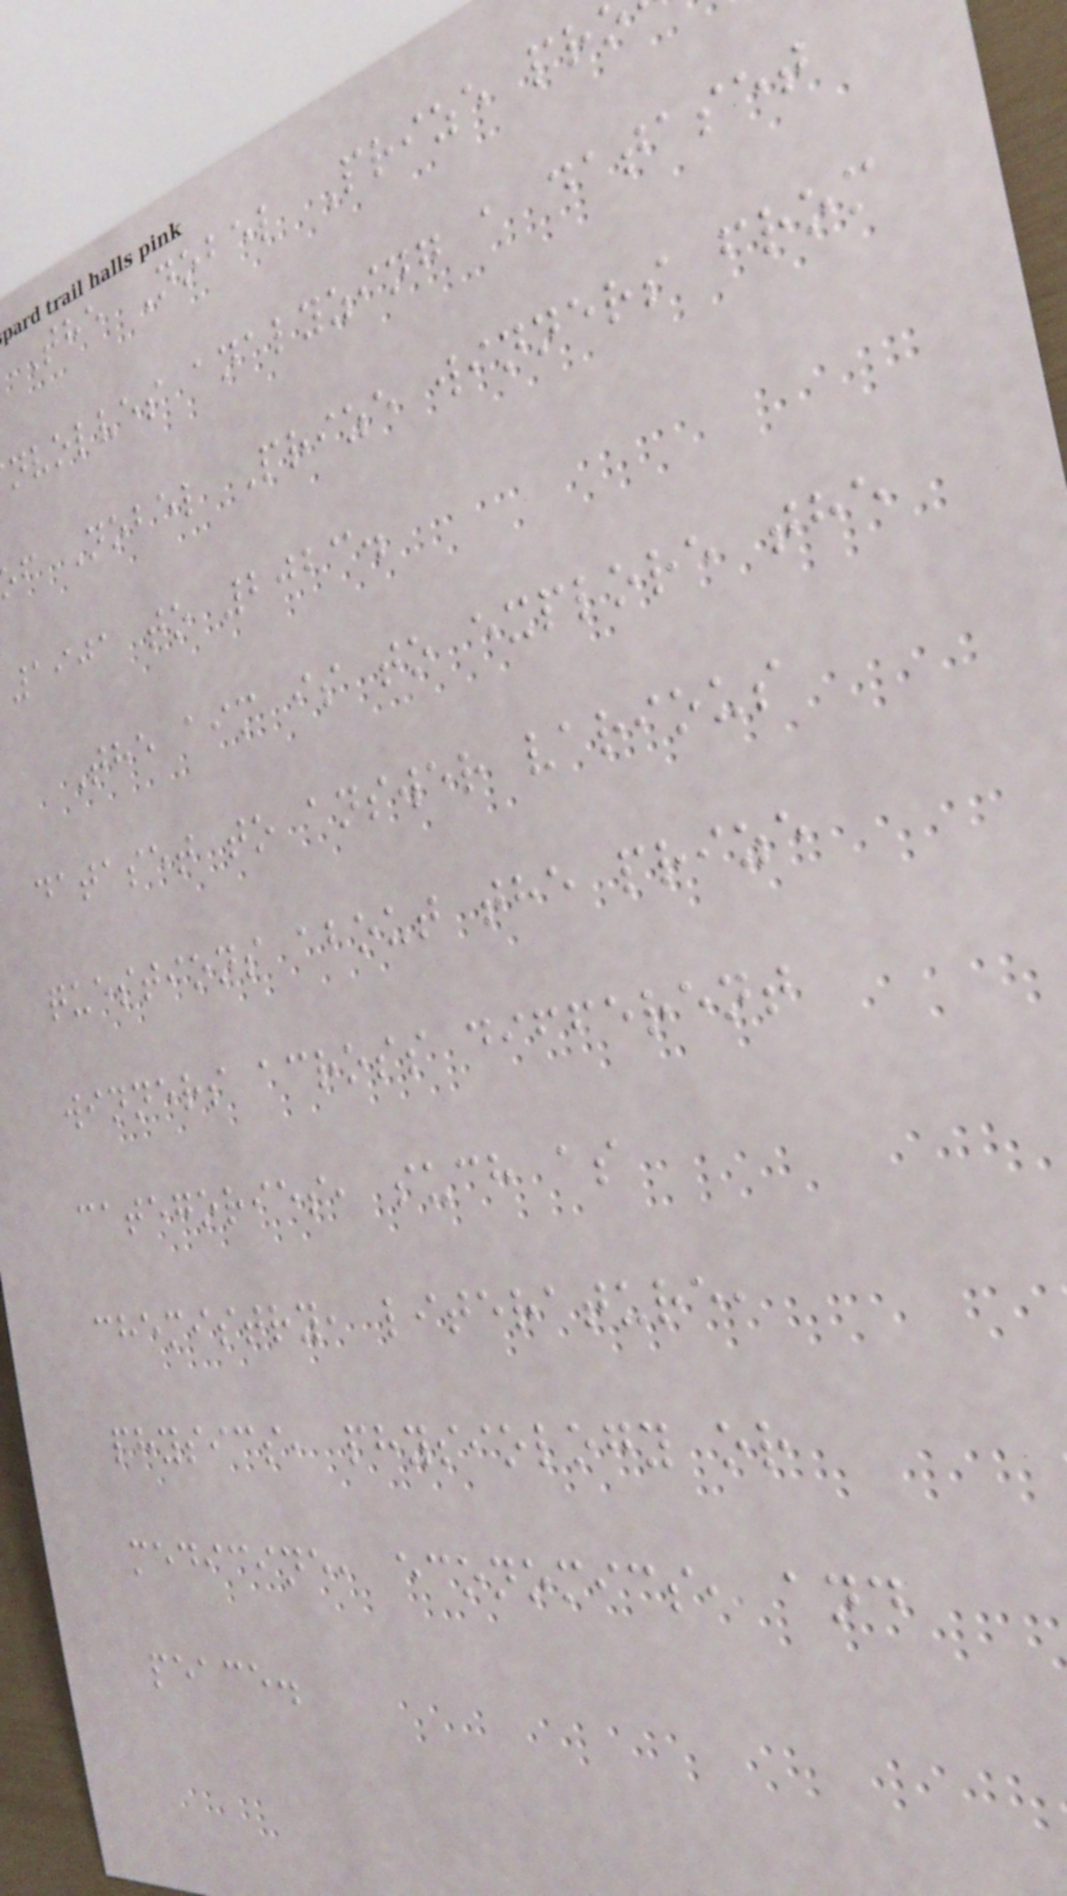The Nobel Prize pr
nvolves analyzing a dataset
f Nobel Prize winners from
1901 to 2023.
The aim is to explore the
dataset to answer various
questions about the prize
winners across different
categories, such as
chemistry, literature,
physics, physiology or
medicine, economics, and
peace.
